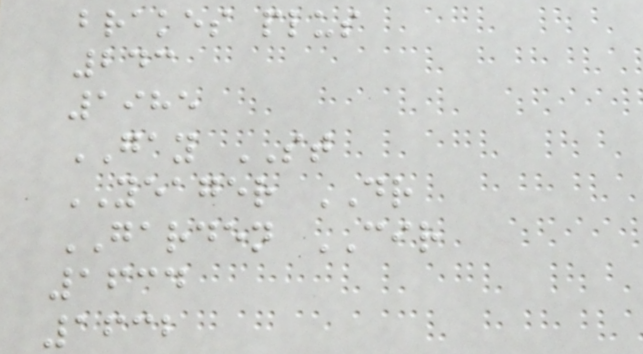brakes plus
243
1985
GAY ST
YEAGER DR
GARDEN CIR
1634
1632
